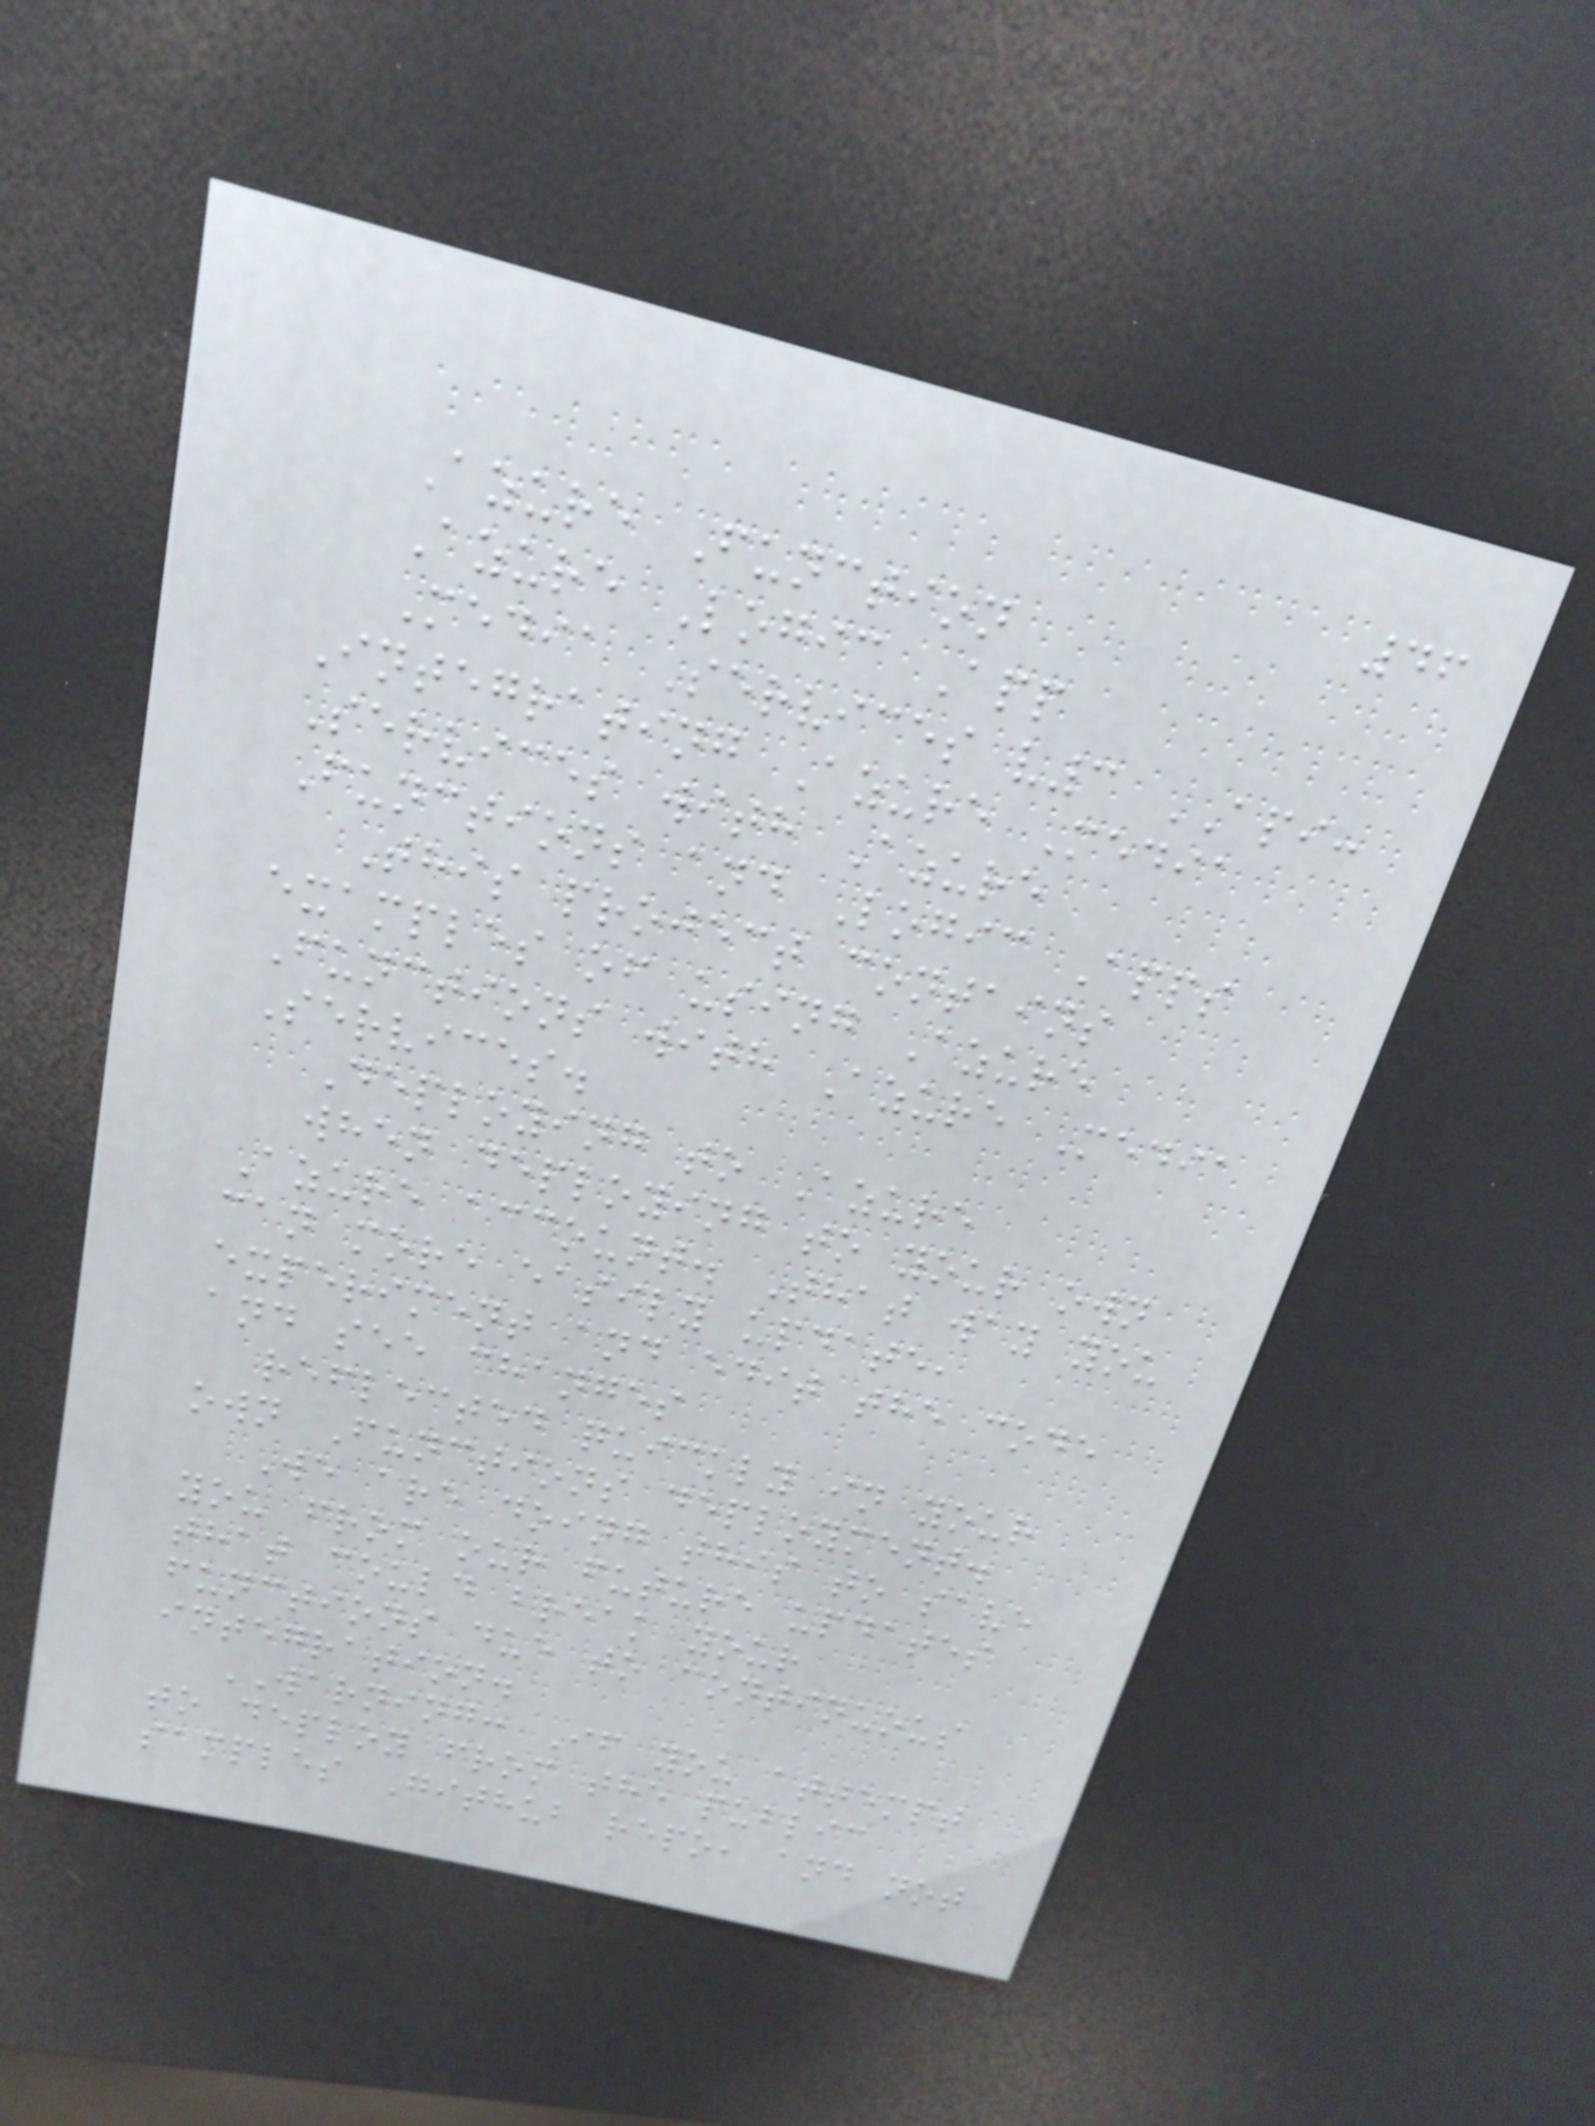46
Azure Function
Azure Logic App
Media Services v3 API:
Integrating Azure Media
Services with Azure
Functions and Logic Apps
This project contains
examples of using Azure
Functions with Azure Media
Services.
Deploying to Azure
when deploying to your own
Azure account. That way you
can more easily update,
experiment and edit the code
and see changes
reflected quickly in your
own Functions deployment.
We are doing this to save
you from our future updates
that could break your
functions due to continuous
integration.
WARNING: If you attempt
to deploy from the public
samples Github repo, and not
